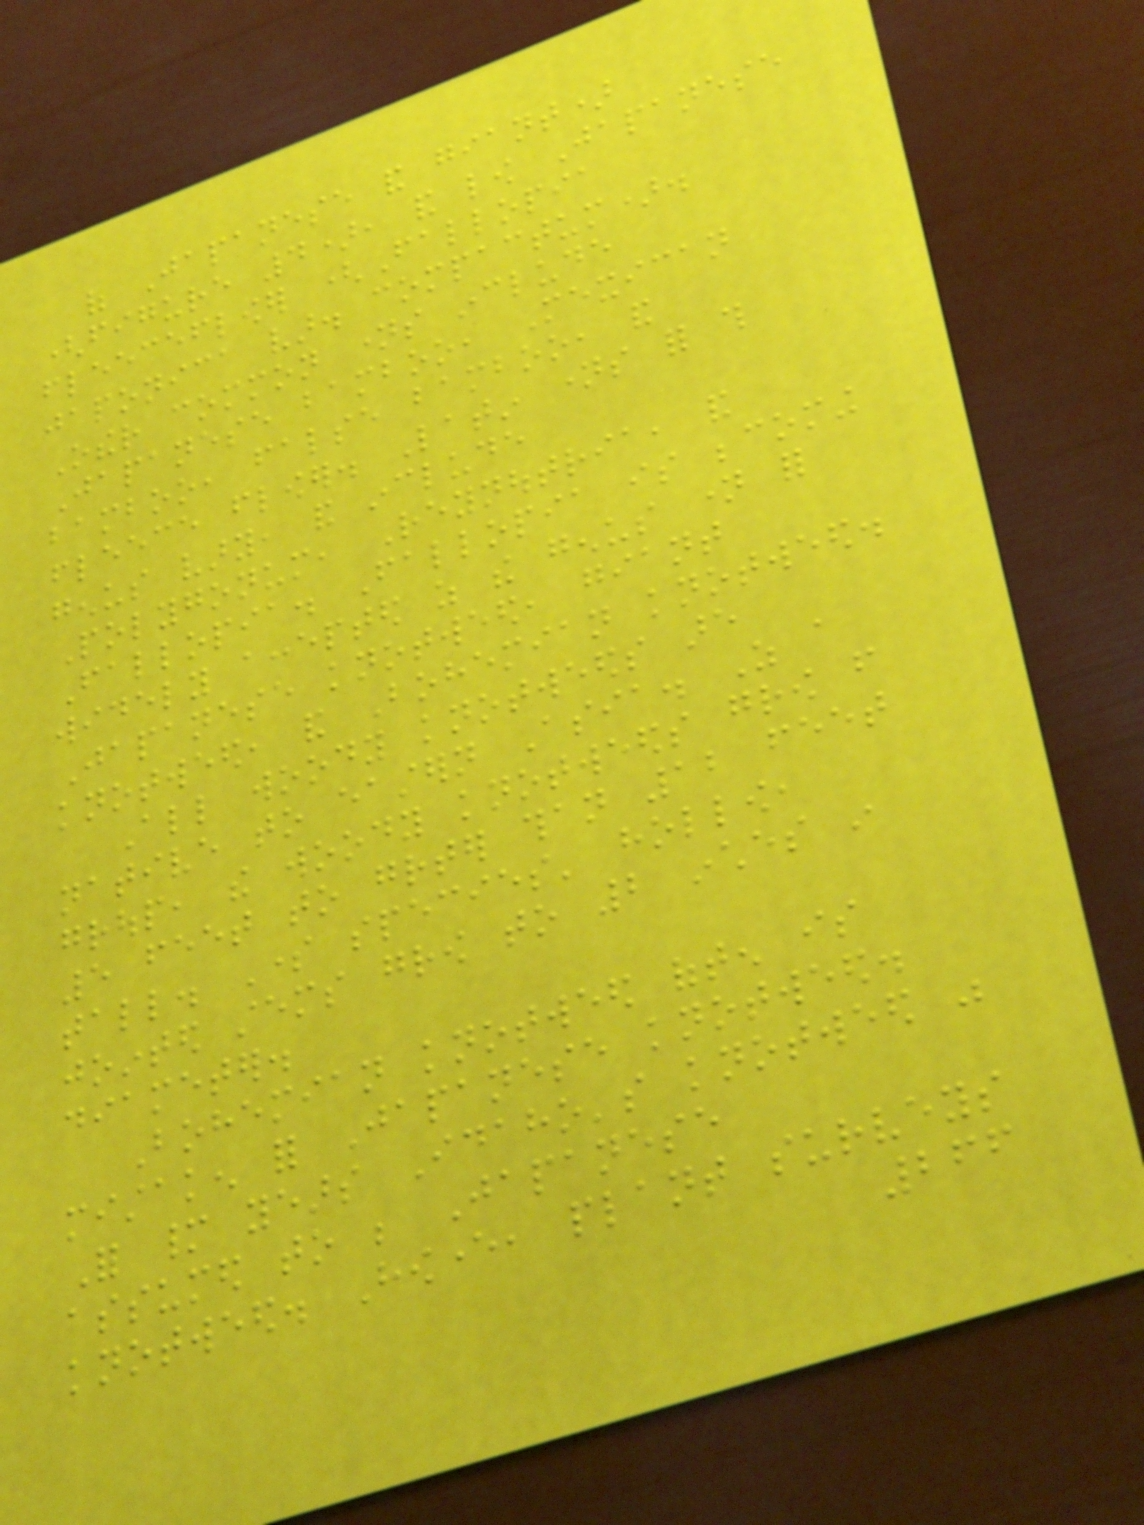of Japanese and giant)
(figure 4), and low Japanese
fleeceflower (Fallopia
japonica var. compactum).
Other common names include
Japanese bamboo, Mexican
bamboo, false bamboo, and
fleece flower. Latin names for this
genus vary, and include
Polygonum, Reynoutria, and
Fallopia. Fallopia is becoming
widely accepted as the genus name for
Japanese knotweed, giant
knotweed, and Bohemian knotweed.
All woody knotweeds are
native to eastern Asia. As a
group, the woody knotweeds grow from
5 feet to greater than 12 feet
tall. Some species' hollow,
jointed stems grow to 2 inches in
diameter.
Bohemian knotweed often is
mistaken for Japanese knotweed.
For many years Idaho's knotweed was
assumed to be Japanese
knotweed. However, plant surveys
266
